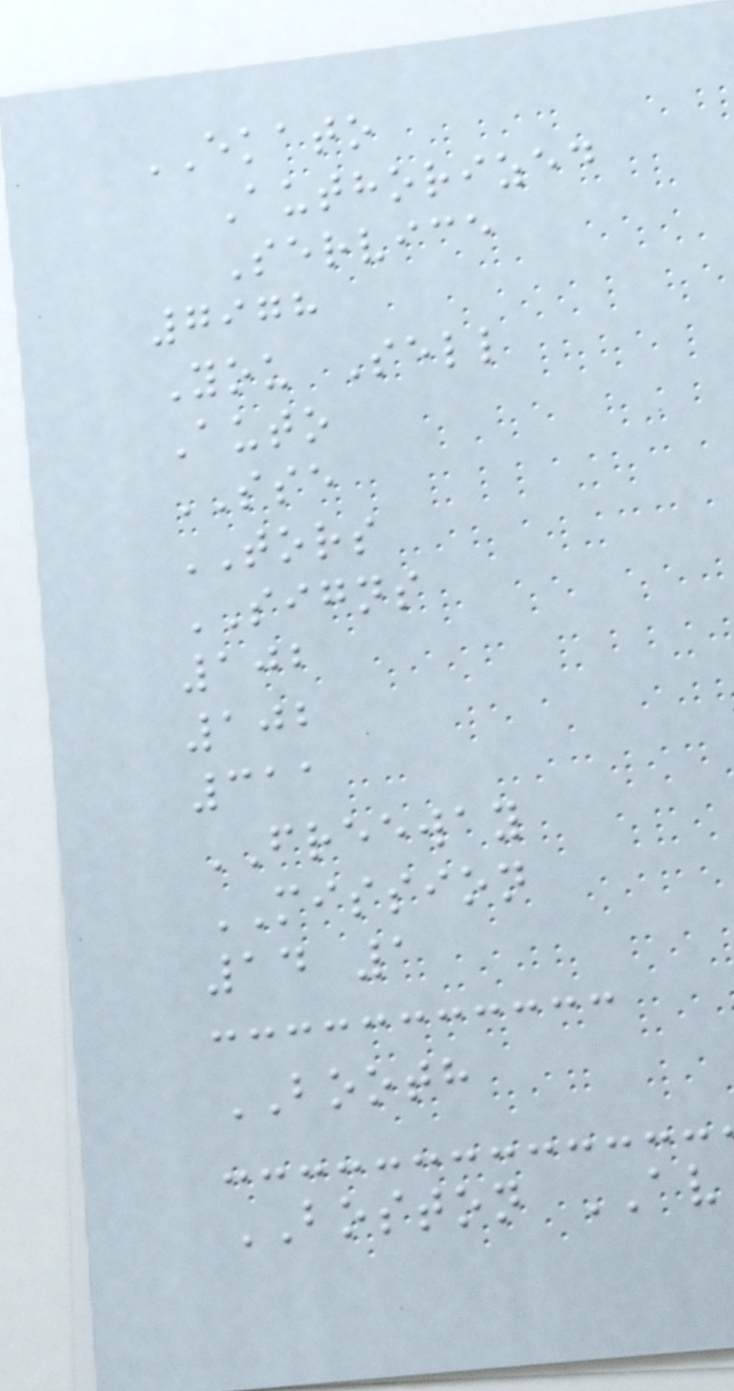EKATO
Authorized
Service
7978
You Sell
Auto
SSE
TORS
SIGNS
102
102
311
FREEWAY
MISSION
14 1
BOOTH
BOSTON AV
